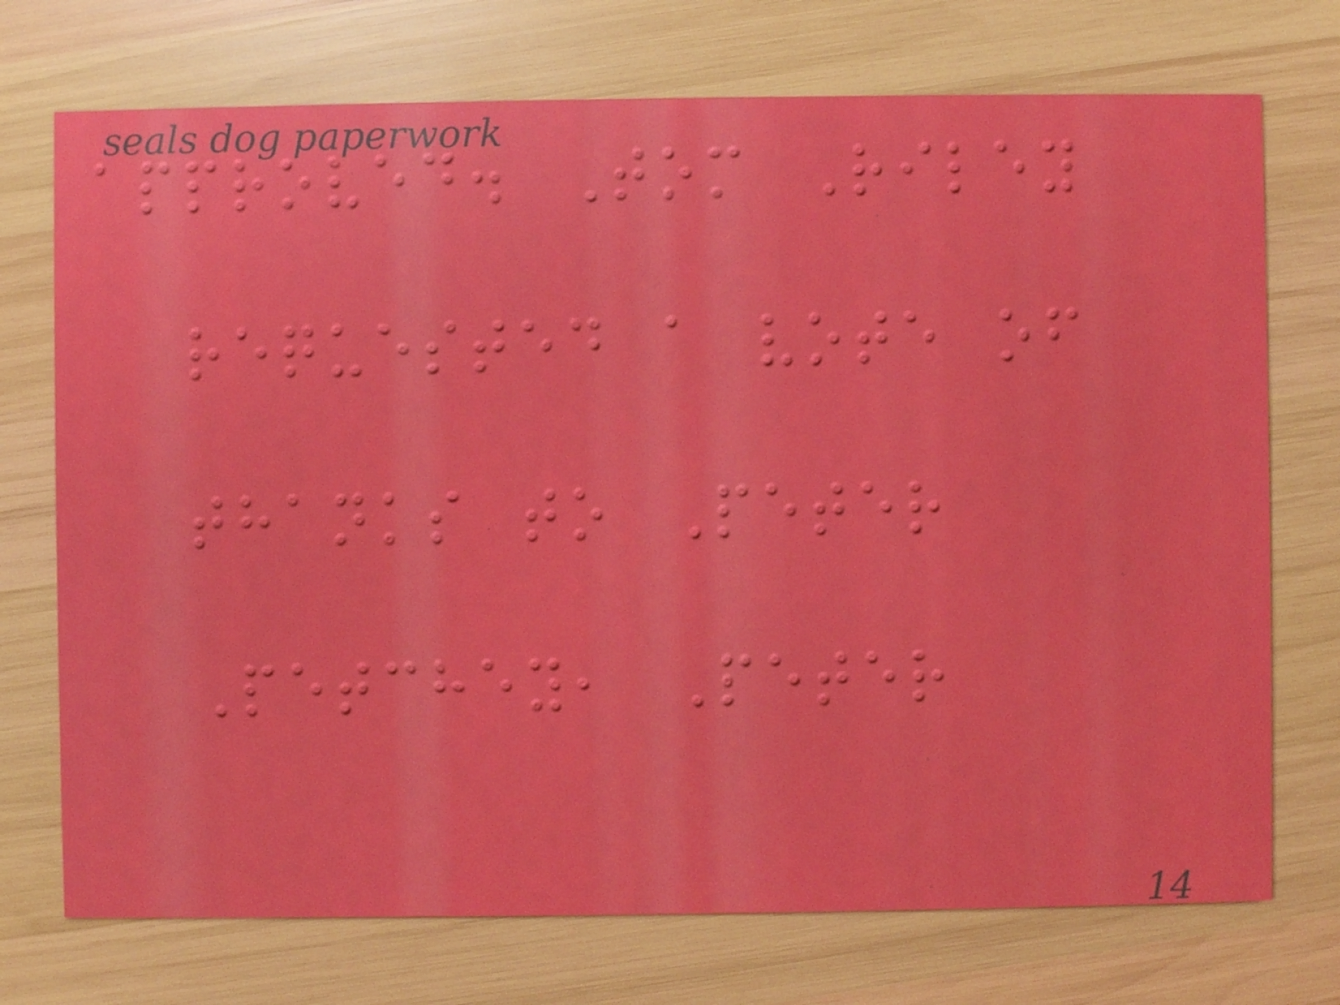approved. Tom Riley
requested a vote of
thanks to Peter
Petchey, Peter
